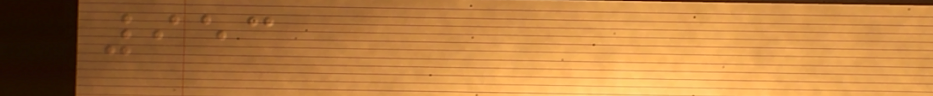953
